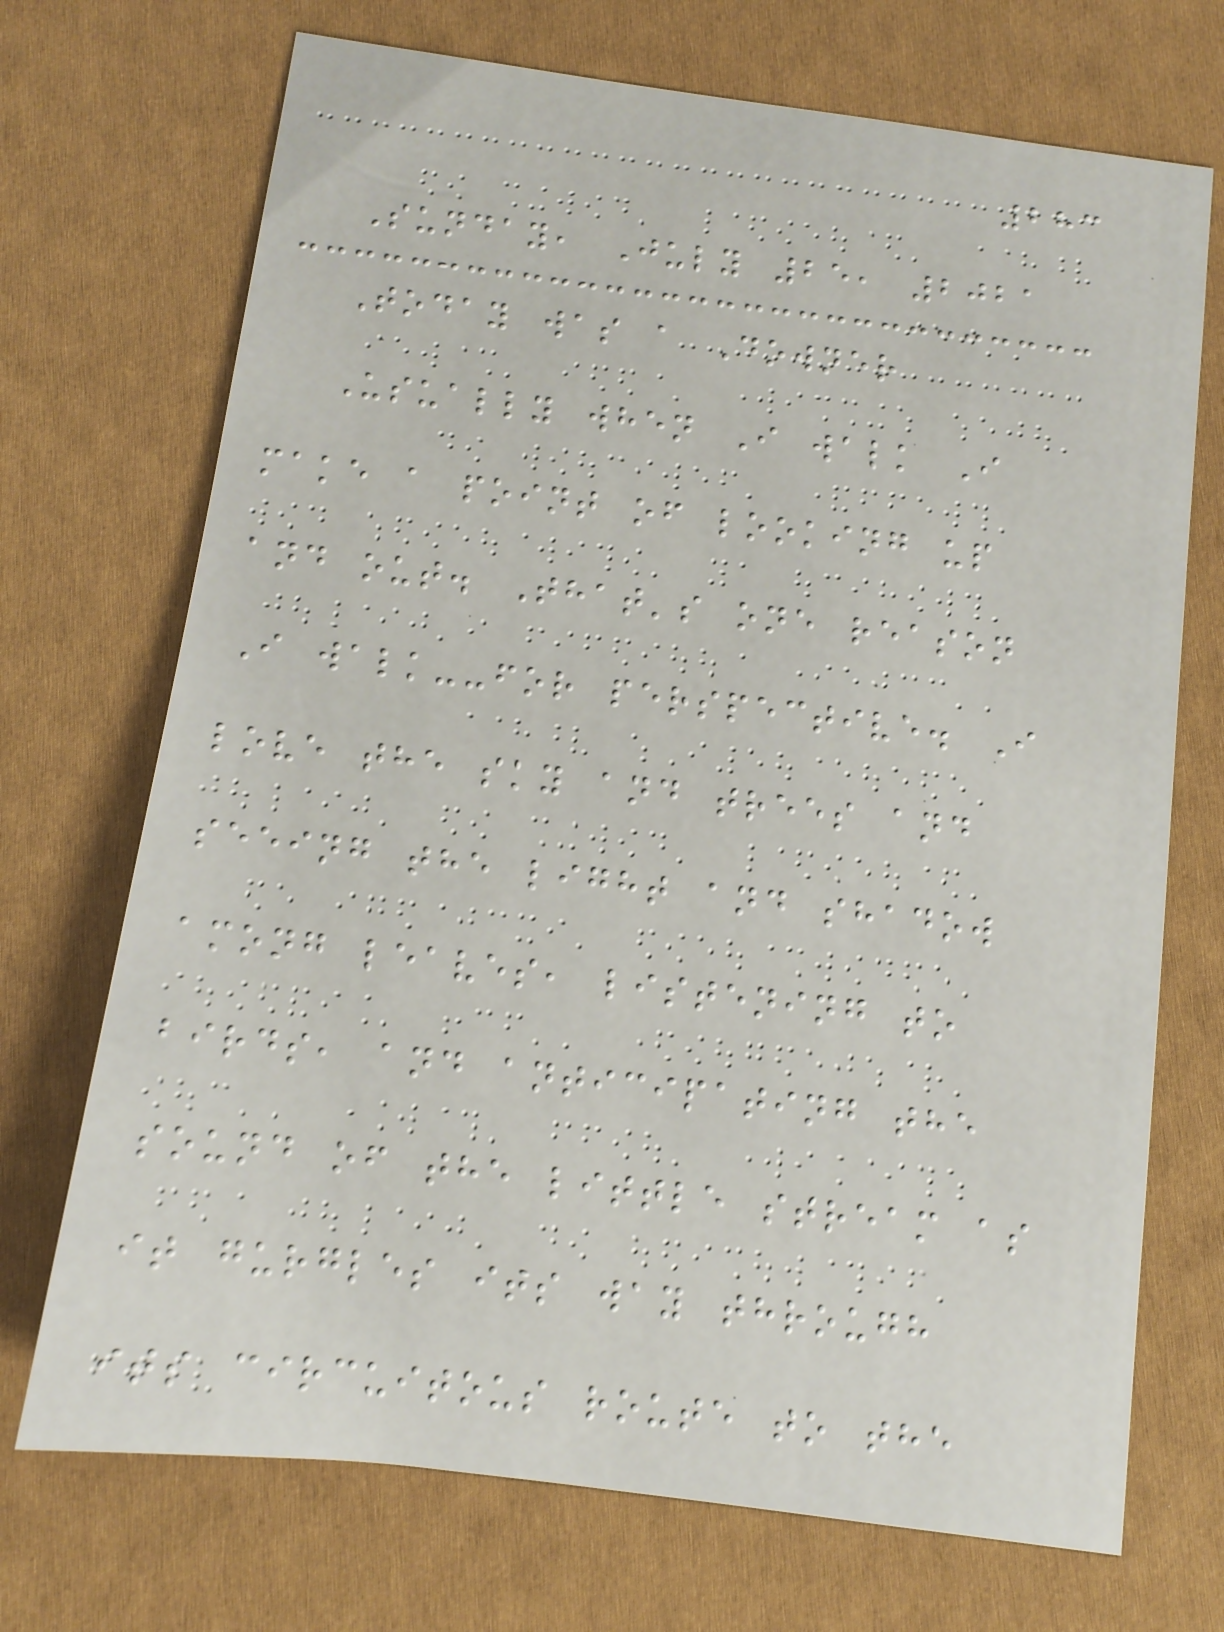283
Sunday, July 25, 2021
Today was a Downer
Usually when I walk I
make a point of looking up
and out. That's one reason
I walk--for perspective. I
love the sky and trees and
seeing the light and shadow
among leaves, listening to
birds, and anticipating the
sound of the little stream as
it gurgles its way through
its circuitous route to the
